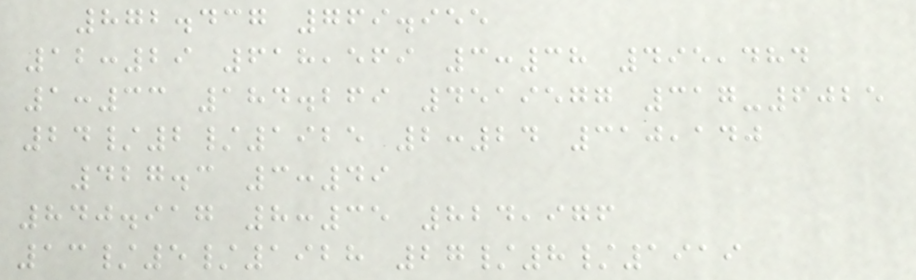872.437 769.955
12:29 618,569 3:38 495,484
1:33 184.269 4519577 317-6025
24/2/1925 2:24 310,140
427.3 3:49
840.917 8:35 824,976
13/5/1928 27/8/1919
